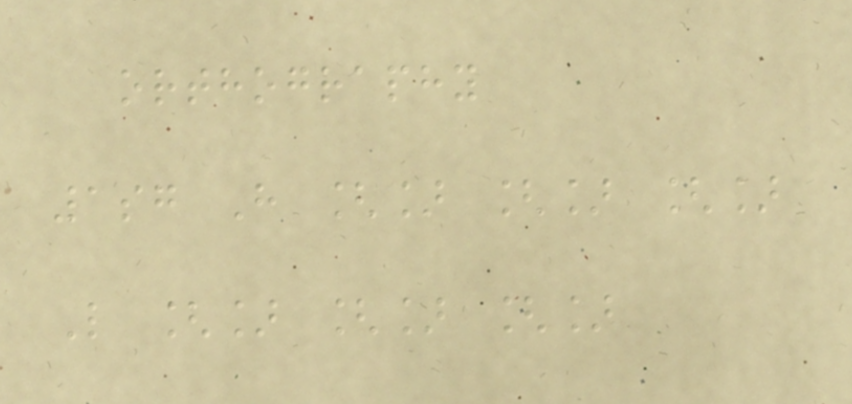orthography
1sg H [] [] []
L [] [] []
